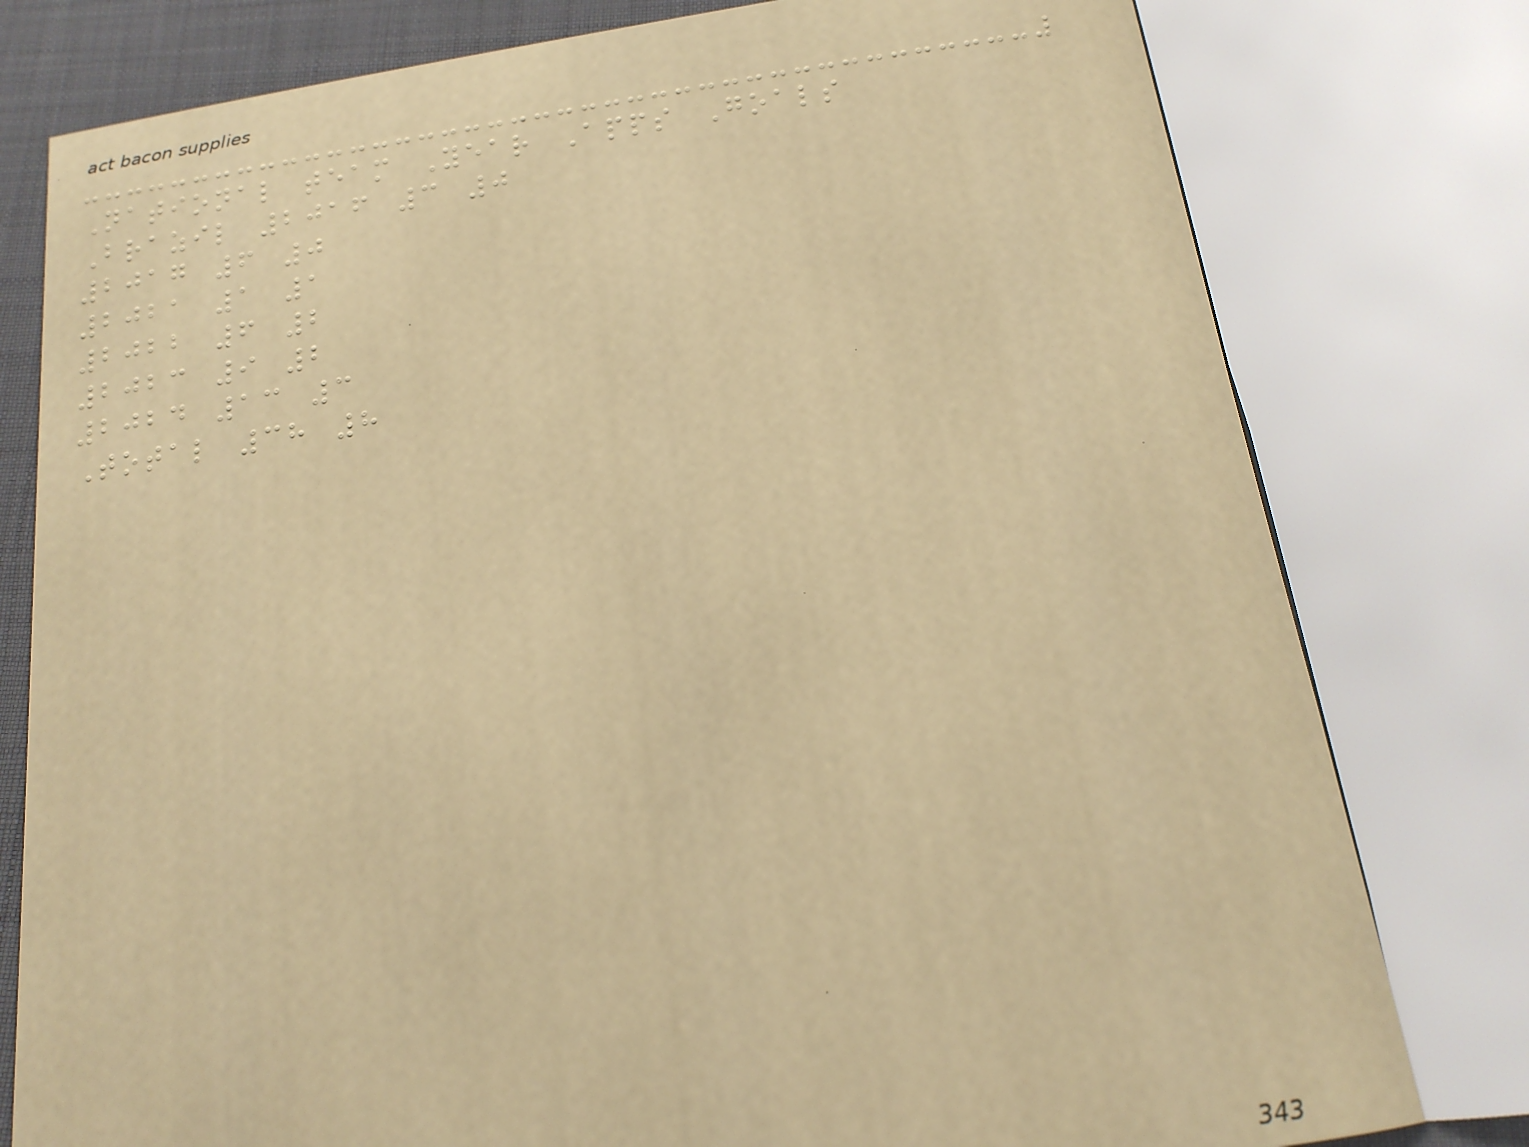National team Year Apps Goals
Brazil 2016 3 0
2017 6 0
2021 1 1
2022 6 2
2023 9 2
2024 13 3
Total 38 8
